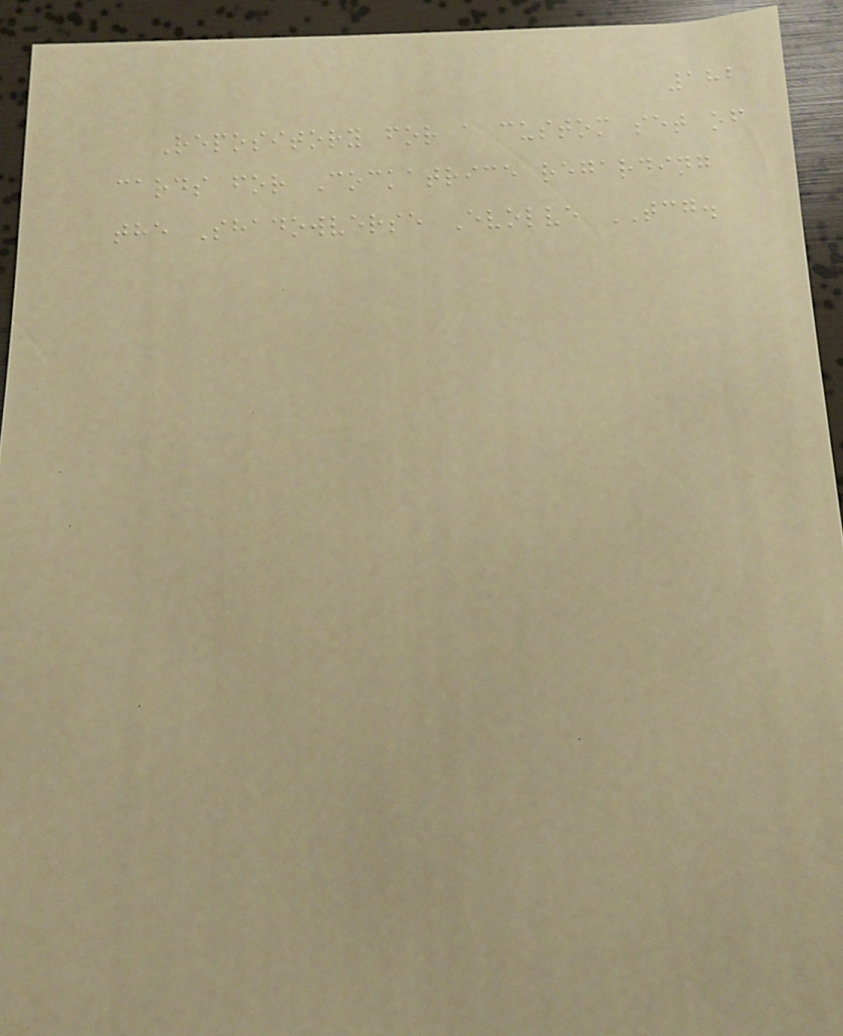182
Repository for a custom set of
cards for Cockatrice regarding
the Shadowverse Evolve TCG.
